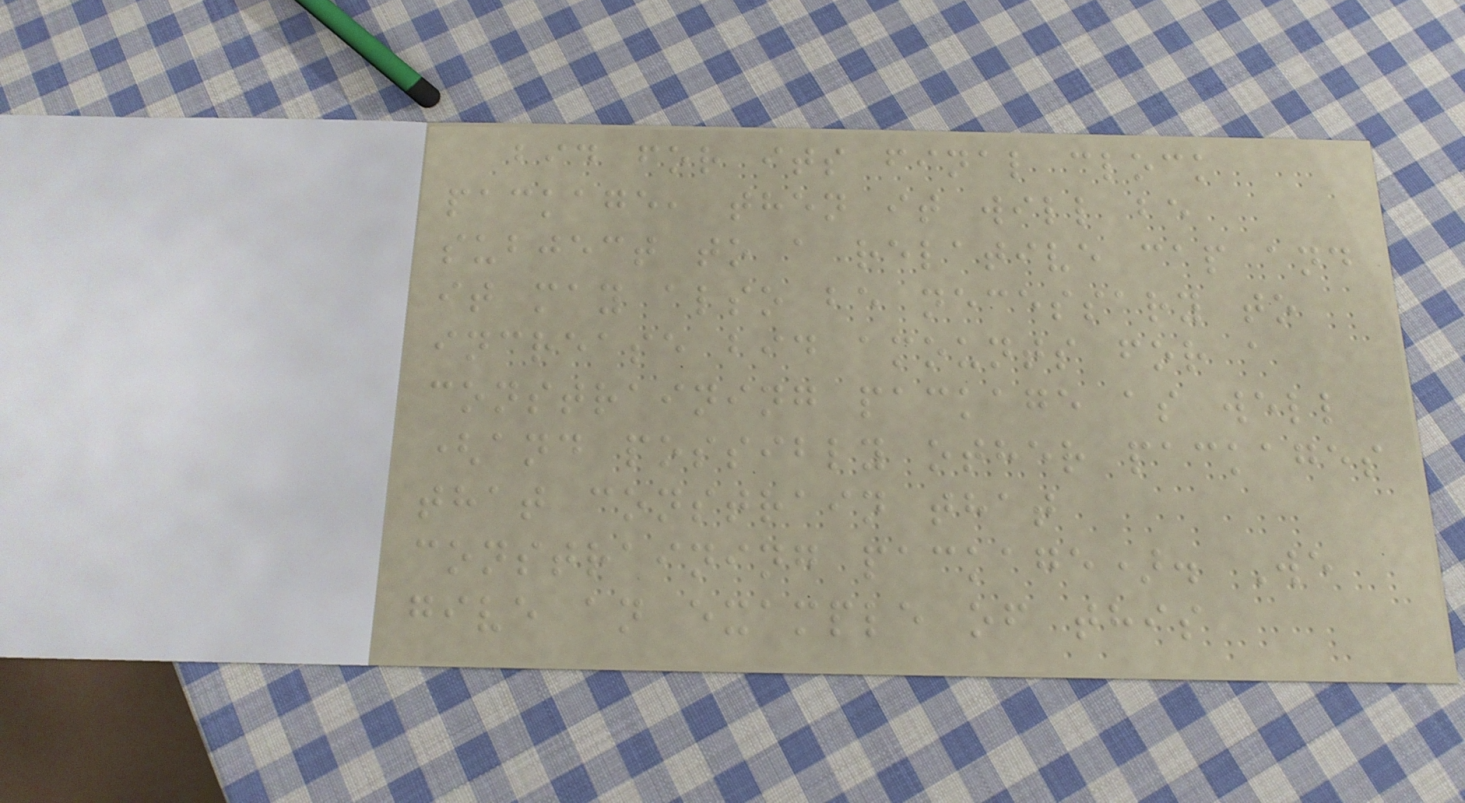bid for its final clock
package, then it will be
subject to a relative cap and
it may also be necessary to
increase bid amounts for a
constraining package as well
(and possibly other packages
that constrain that
constraining package). We
give an example of this
